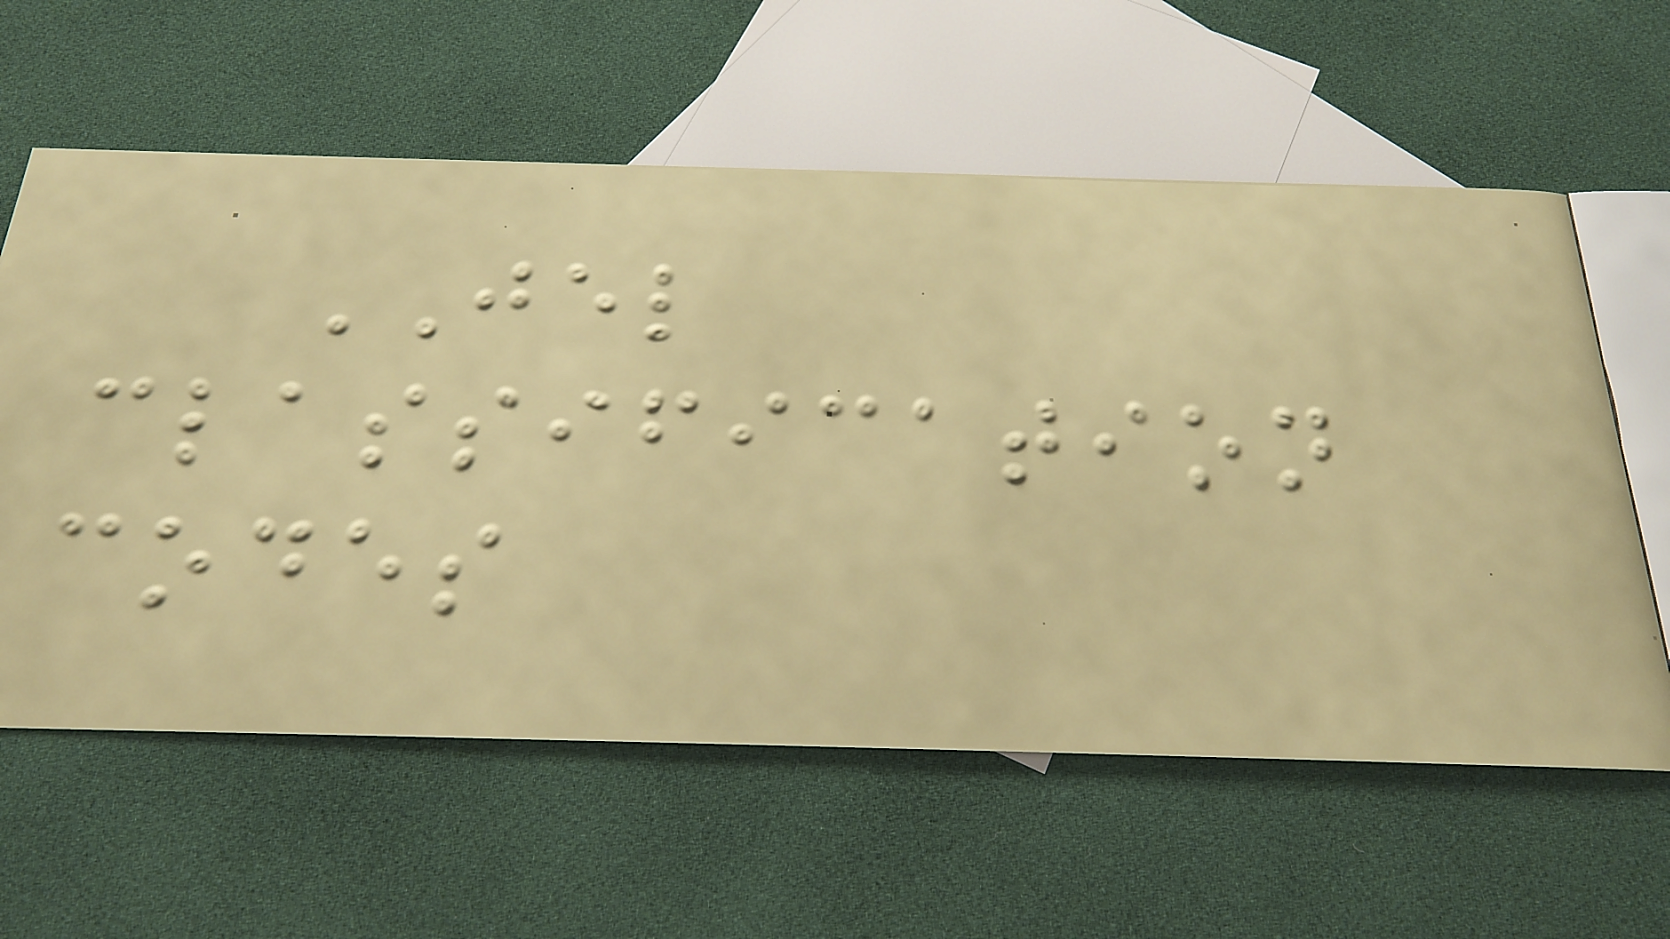JEL
classification
codes
